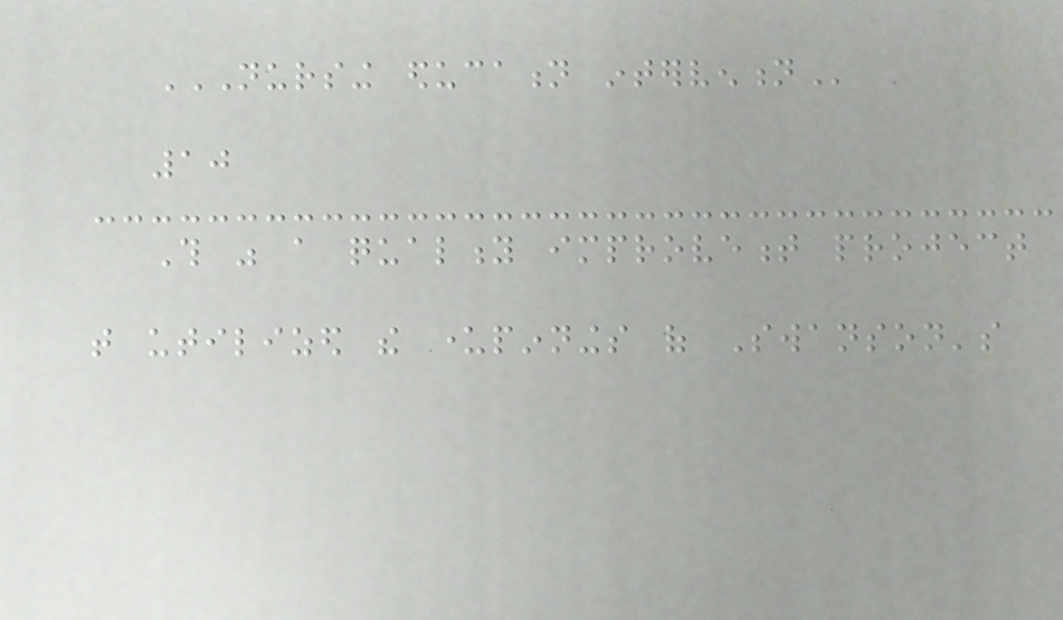NURSING EDUCATION INTERVENTION
10
This was a quality improvement project
that utilized the underpinnings of Swanson's
